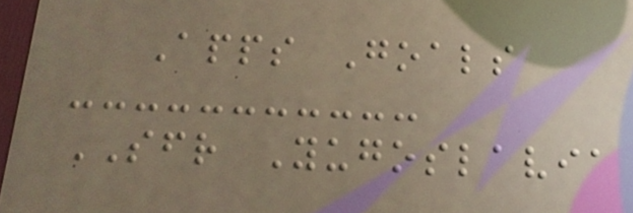Apps Goals
SFR Yugoslavia
